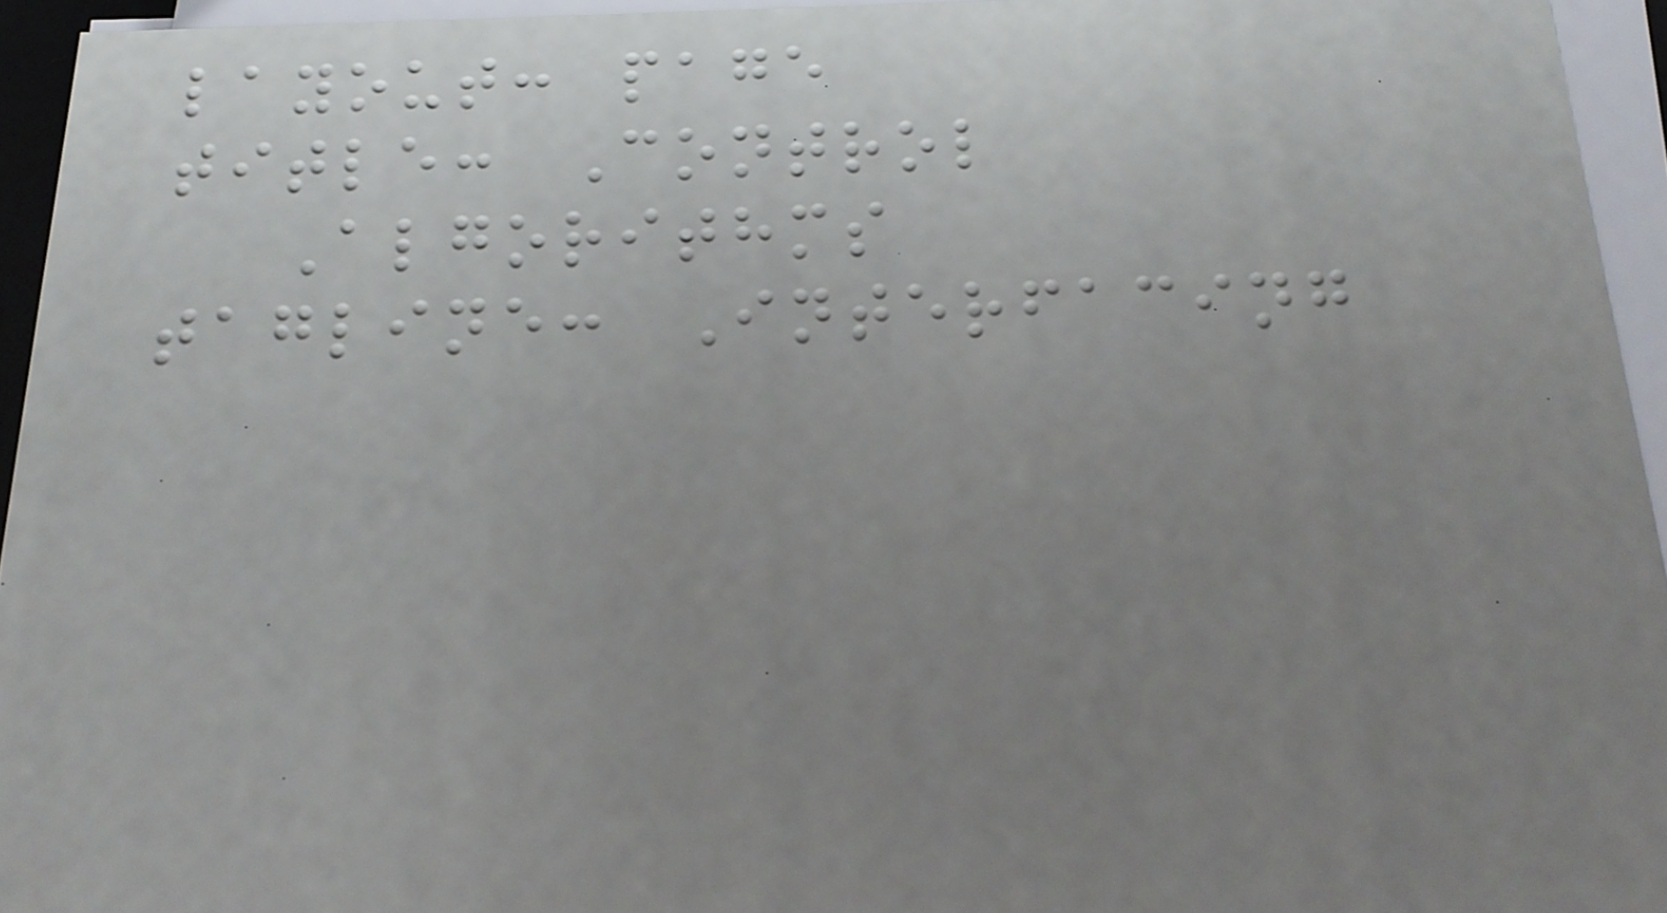layout: page
title: Control
Algorithms
tagline: Interfacing
